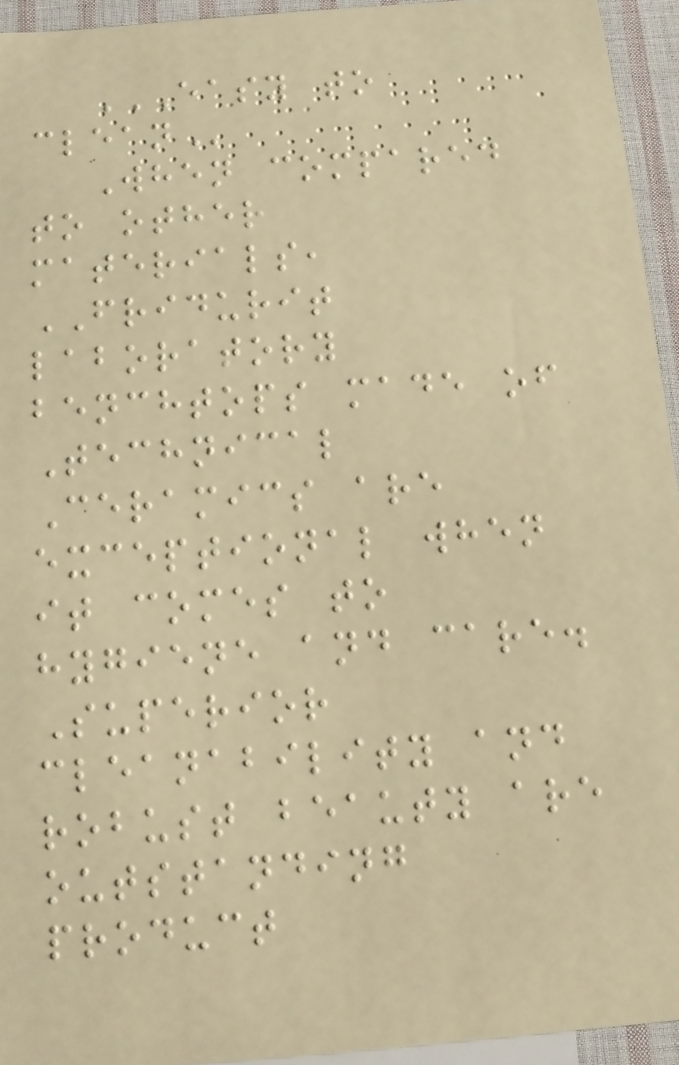EASY TO
CLEAN
When compared
to other
materials,
FRIDURIT
laboratory
benchtops made of
Technical
Ceramics are
exceptional when
it comes to
hygiene and care.
Superior
cleanability and
robust beauty are
outstanding
product
